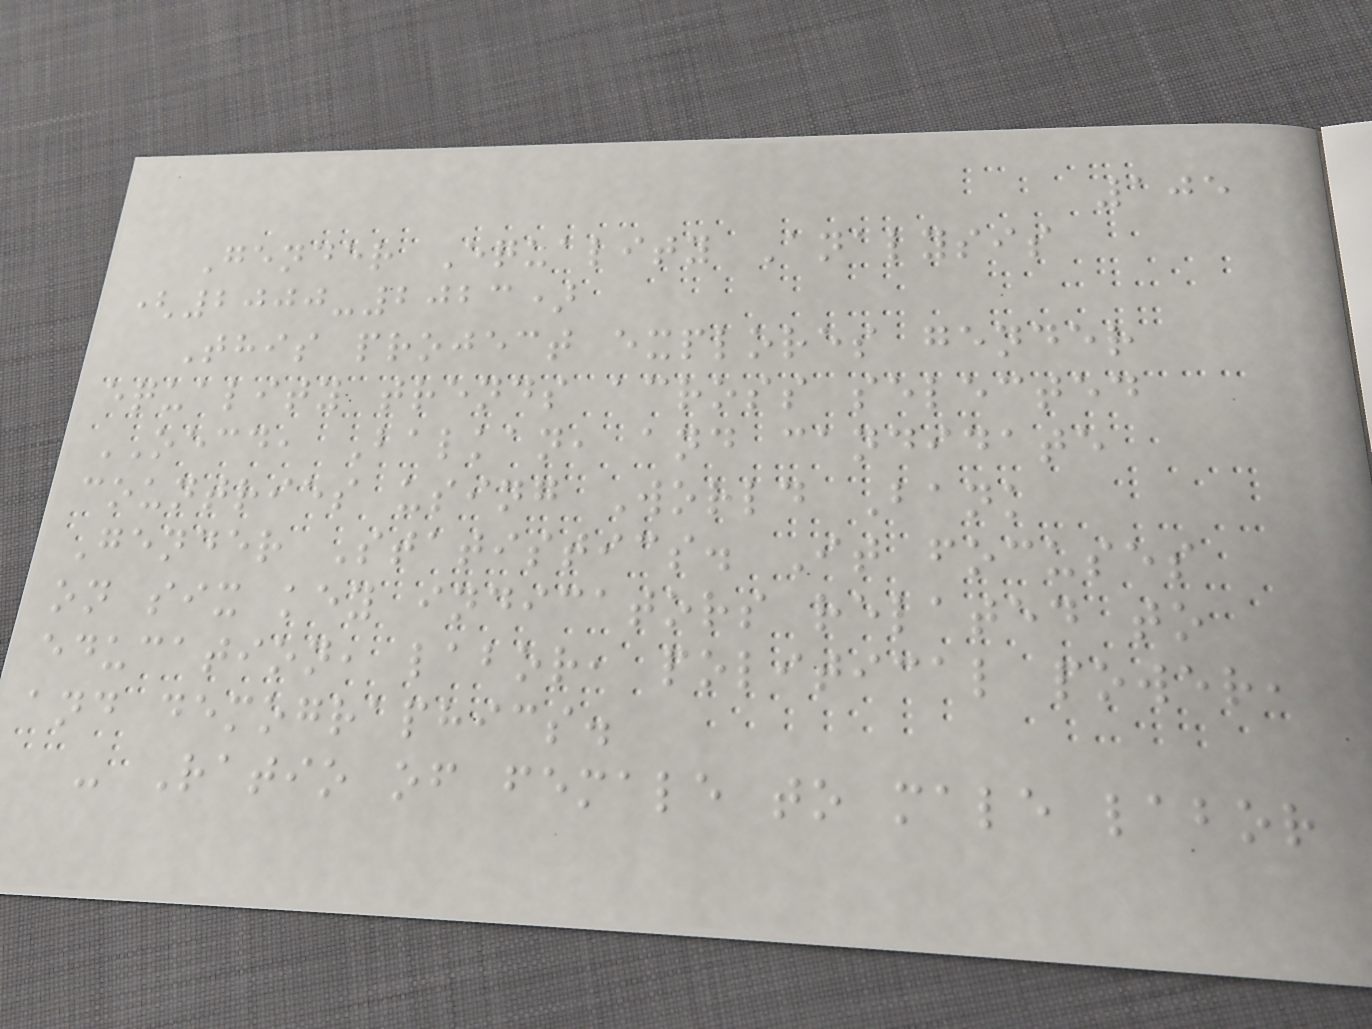105
Gender Equality Analysis
(2000-2023)
This project explores gender
equality trends across selected
OECD, Balkan, and candidate
countries using World Bank
Gender Statistics. It focuses
on six key indicators related to
education, labor, political power,
and demographics.
- Ratio of female to male labor
